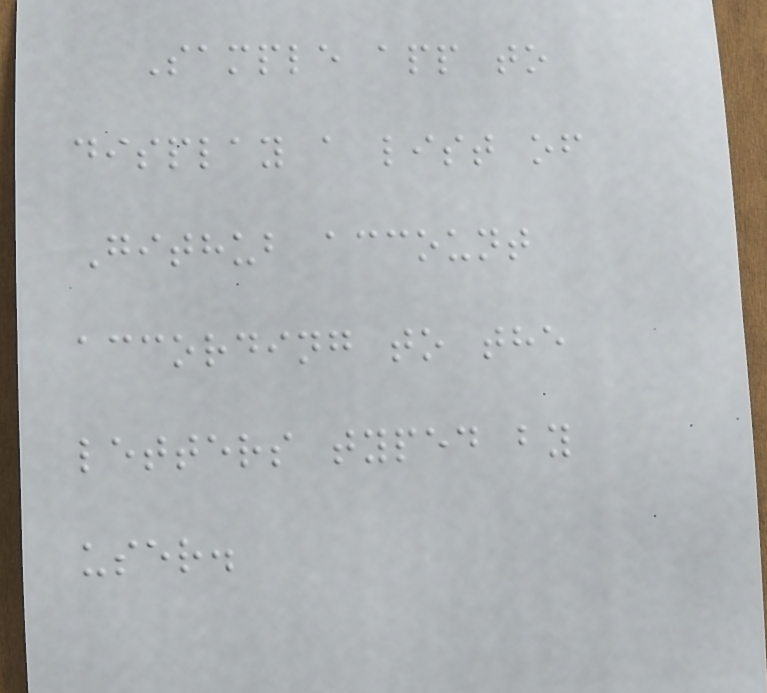Sample app to
display a list of
Github account
according to the
letters typed by
user.
